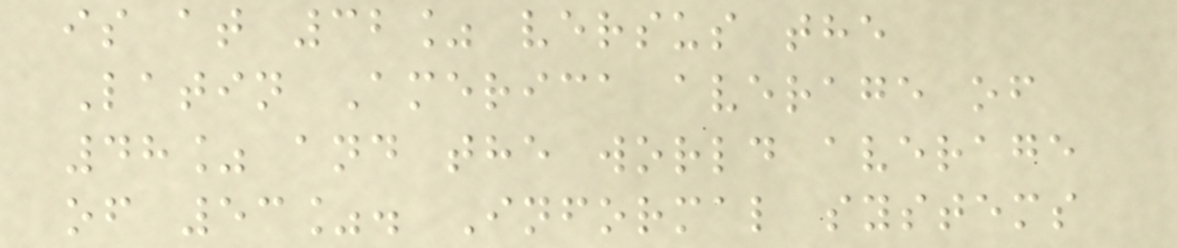is at 32% versus the
Latin America average of
48% and the world average
of 53%. Informal systems
